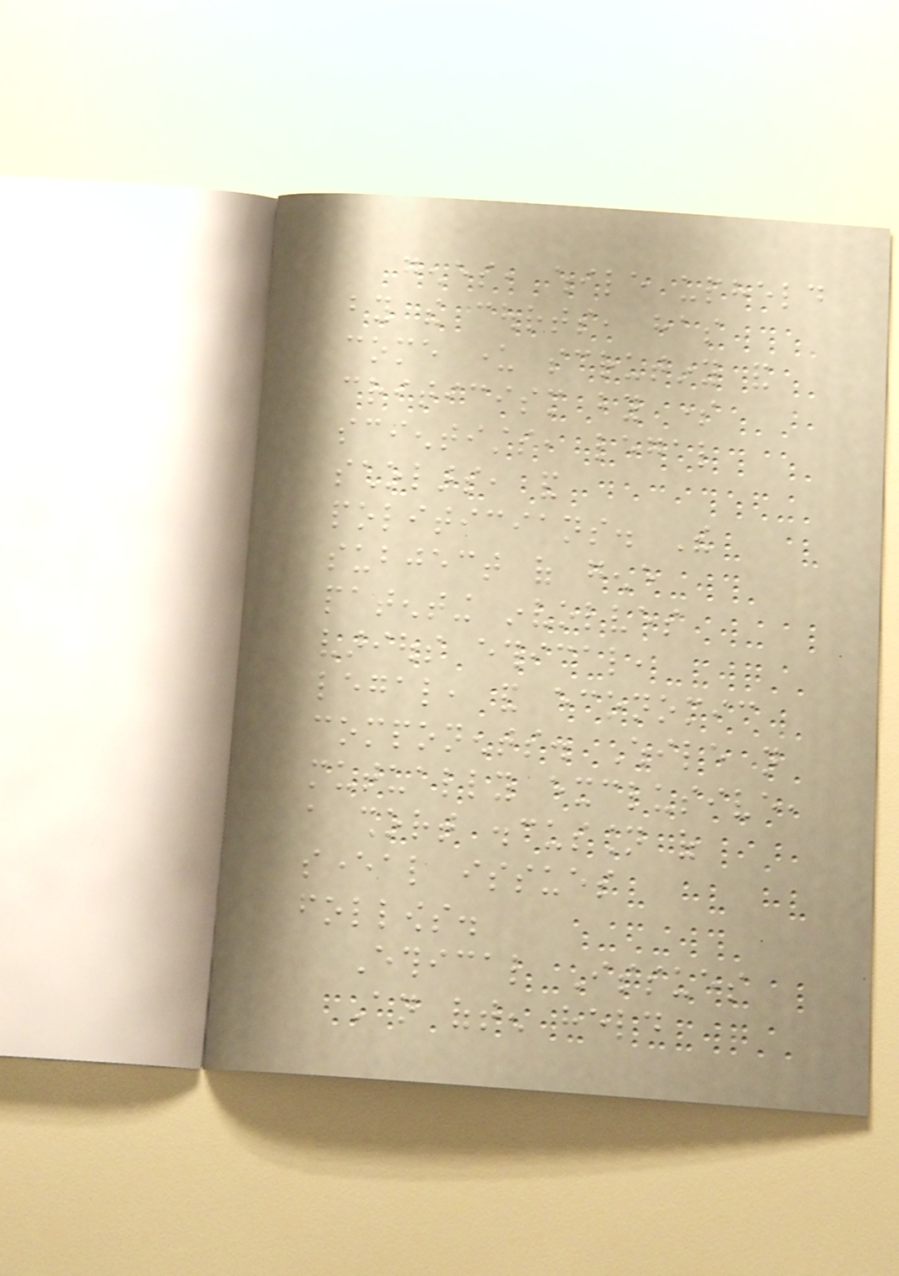genes, while upheld
by the courts, has
come under scrutiny and
criticism by some
scientists, legal
scholars, and
politicians. The
subject of gene
patenting involves
various ethical,
legal, and economic
components. While not
mutually exclusive,
a short discussion of
several issues
follows.
Ethical Issues
An often held
